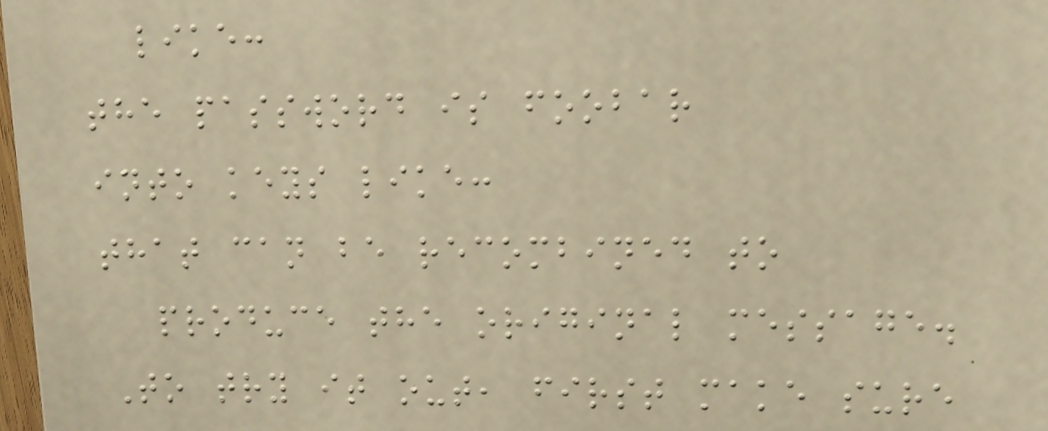like:
the password is foobar
into keys like:
that can be recombined to
produce the original message.
To try it out, first make sure
